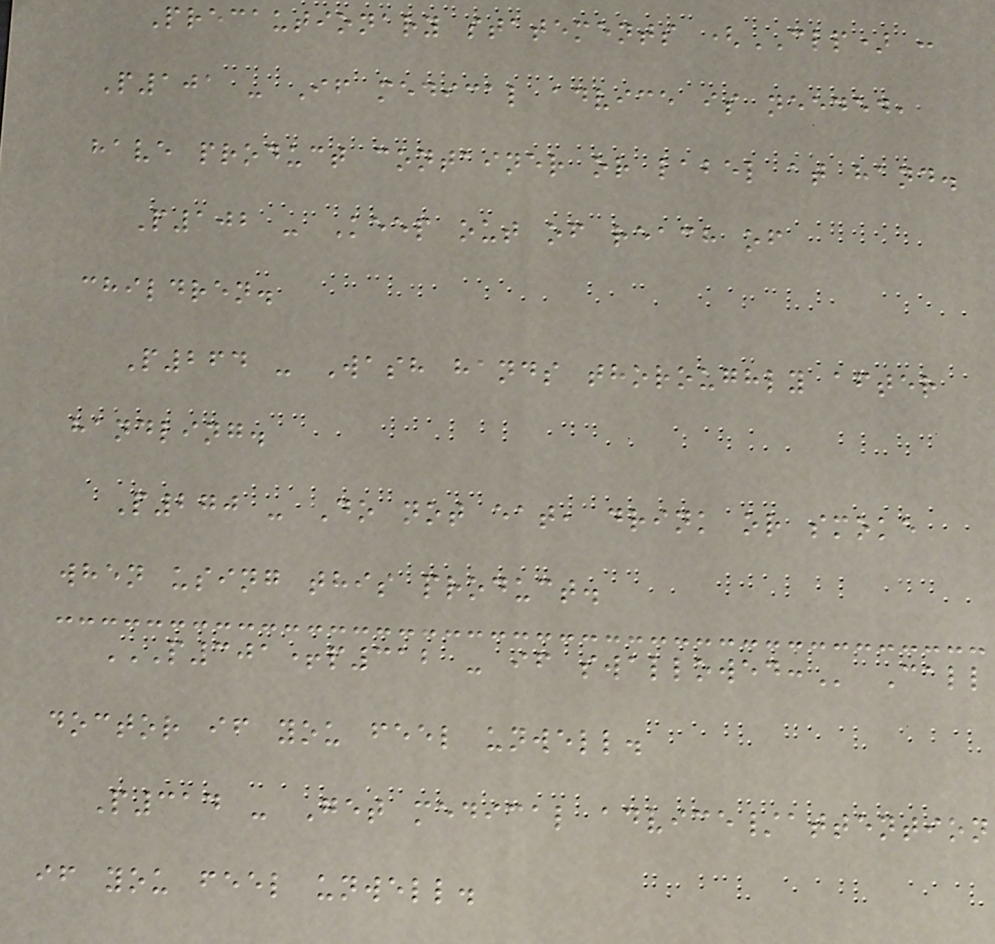Precautionary statements (CLP) :
P101 - If medical advice is needed,
have product container or label at hand.
P102 - Keep out of reach of
children.
P264 - Wash hands thoroughly after
handling.
P270 - Do not eat, drink or smoke
when using this product.
P301+P312 - IF SWALLOWED: Call
doctor if you feel unwell.
P314 - Get medical advice/attention
if you feel unwell.
